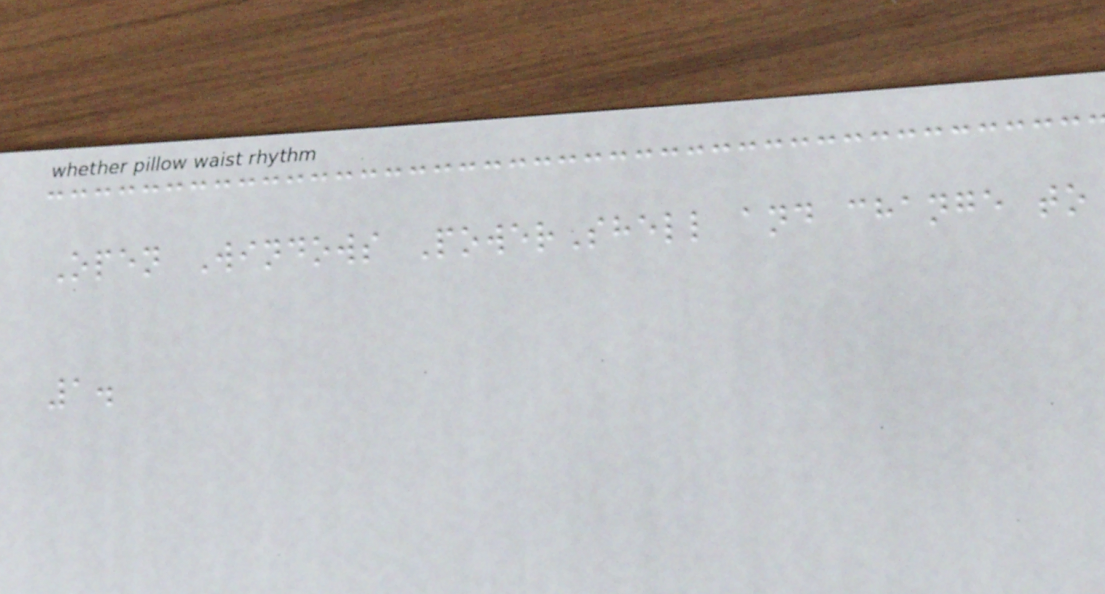Open Windows PowerShell and change to
1.
